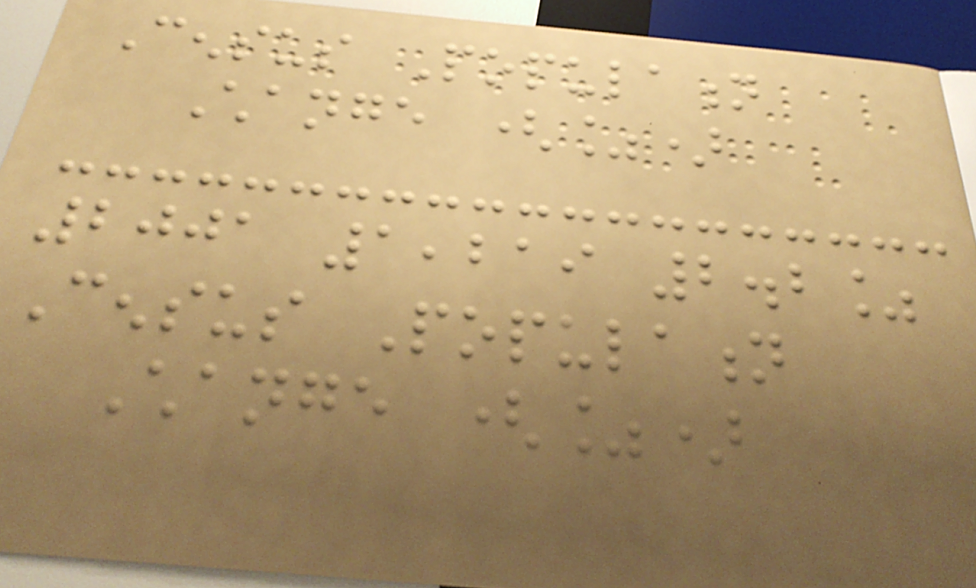Census Population
Change (%)
2001 1,219 2.2%
Census Population
Change (%)
